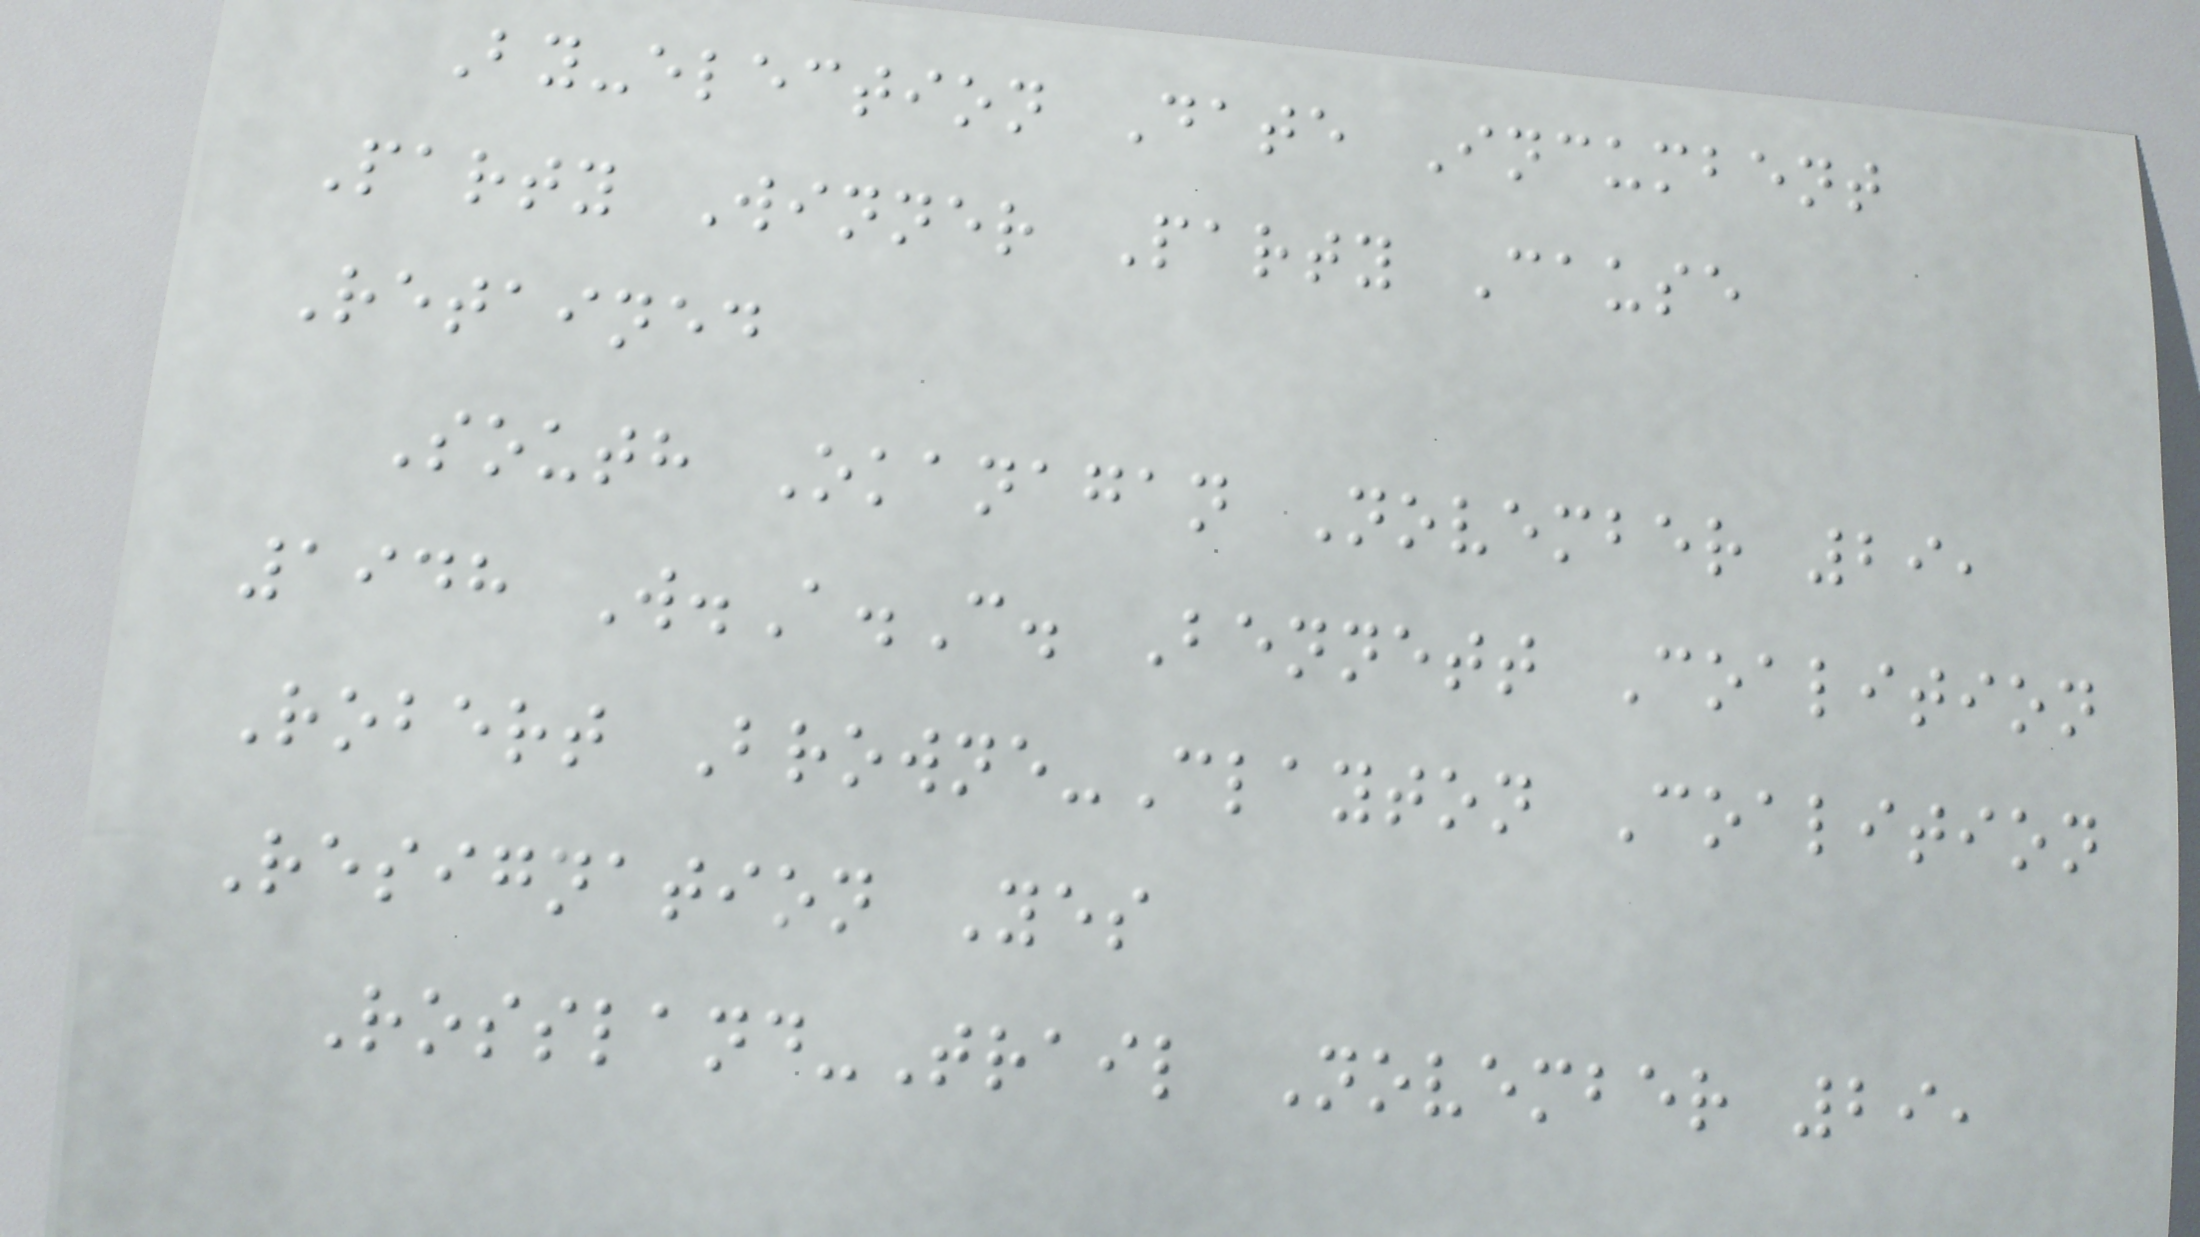By-election Date Incumbent
Party Winner Party Cause
Retained
South Okanagan November 29,
1948 W.A.C. Bennett Coalition
Robert Browne-Clayton Coalition
Resignation Yes
Rossland-Trail November 29,
